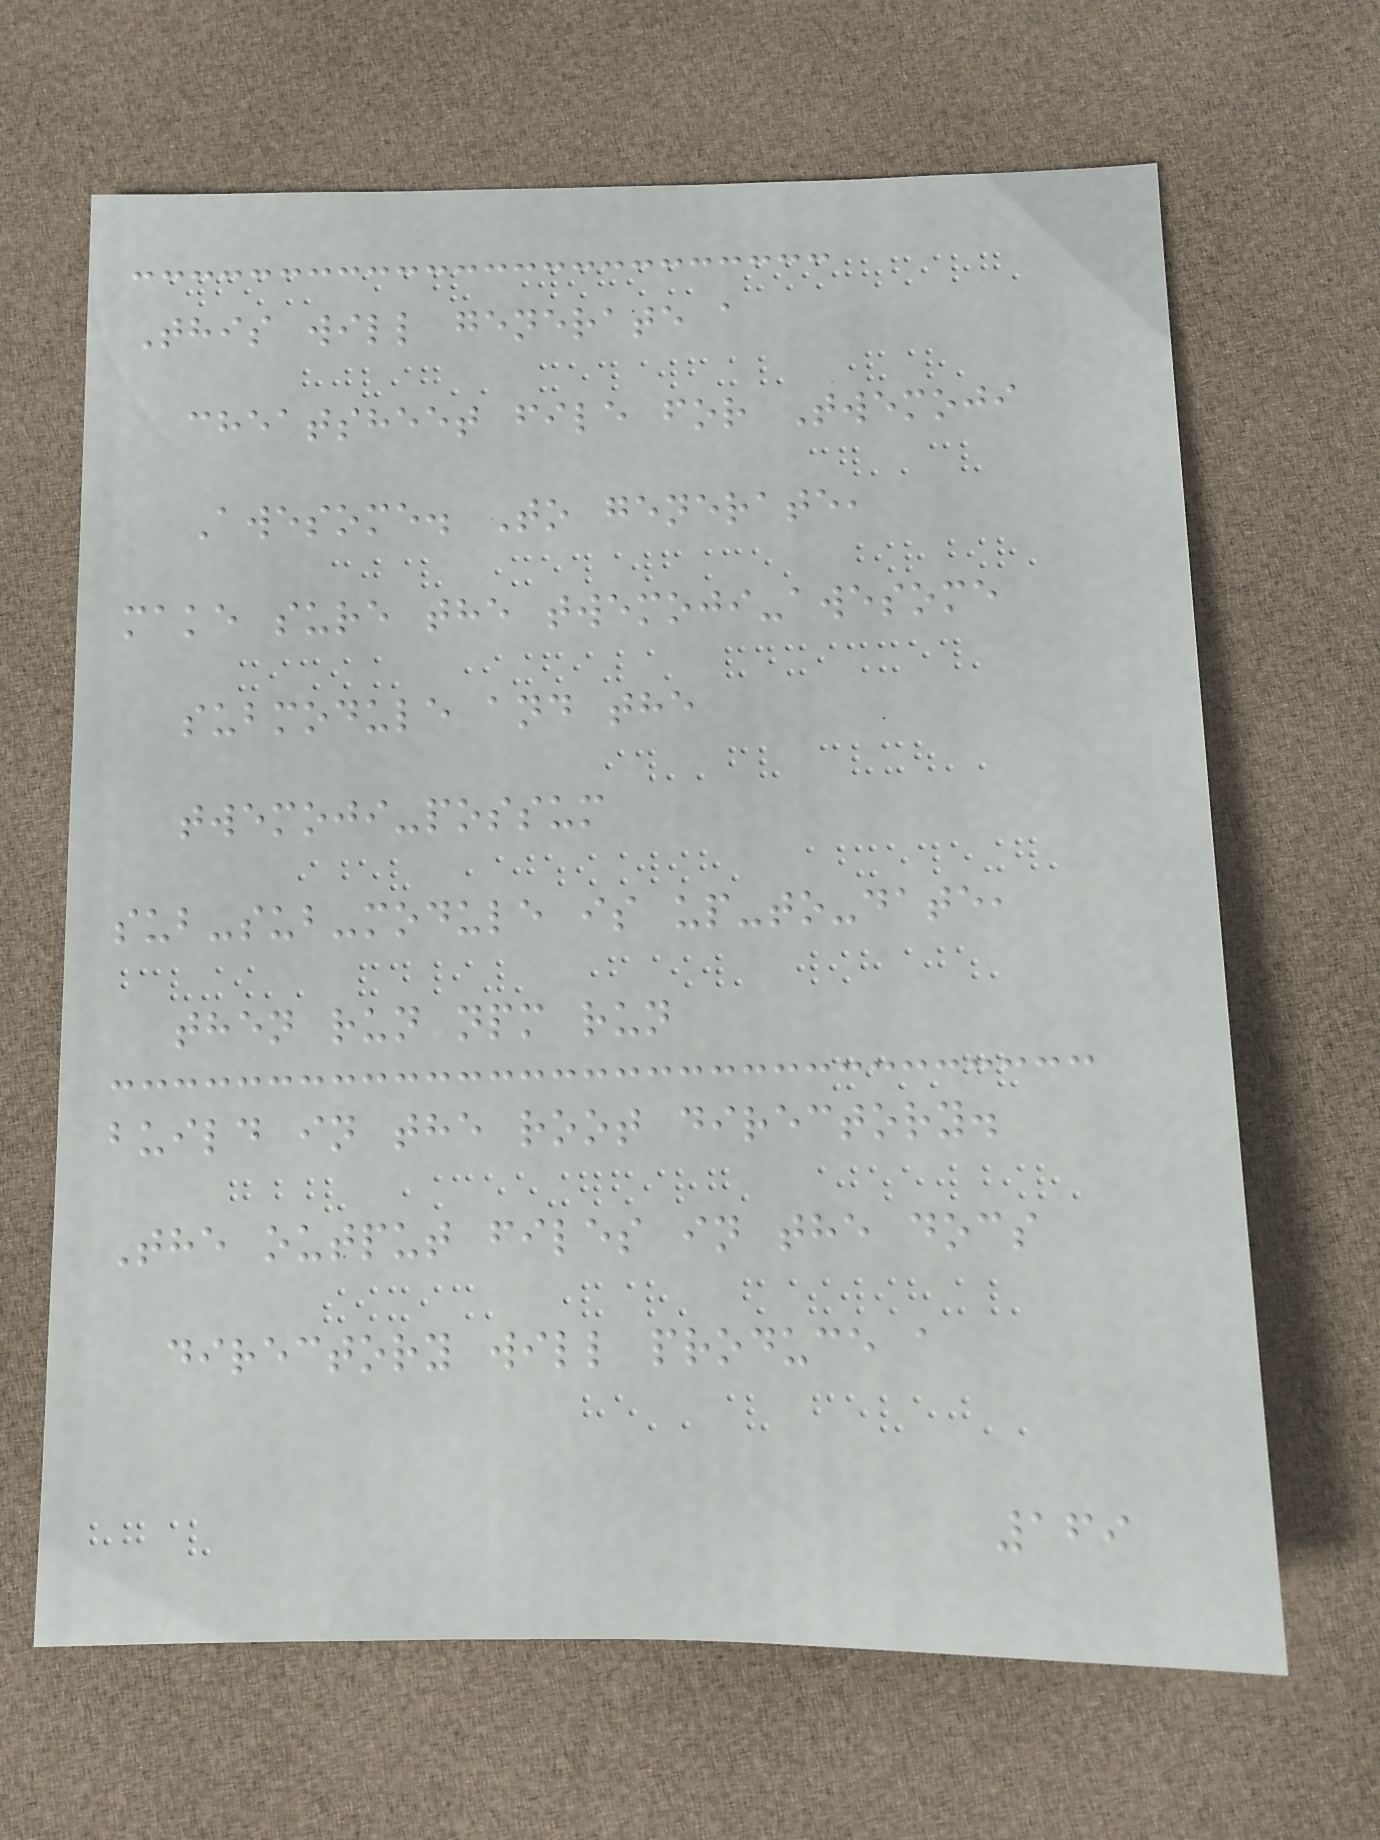This will generate a
cheatsheet file for Twemoji
Awesome. To generate,
make sure the twemoji-awesome
submodule and the
twemoji-possum
sub-sub-module is up-to-date,
then run npm run
build in the root directory.
The output files in the docs
directory will produce a
169
